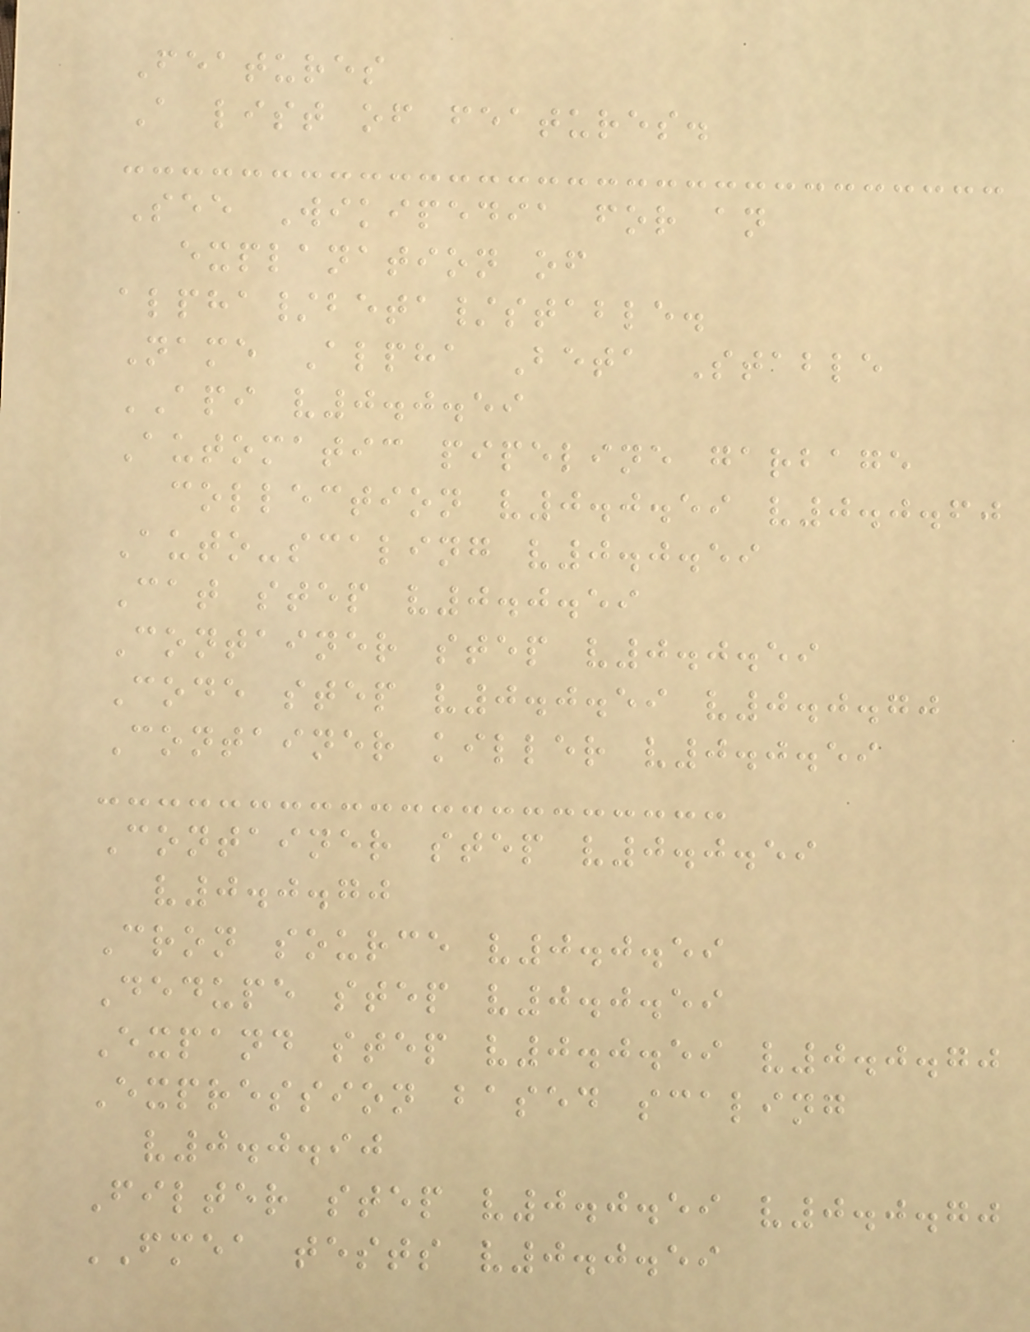Features
A list of features.
See Wikipedia for an
explanation of
alpha/beta/stable.
Name Alpha Beta Stable
API v0.0.59
Automatic pipeline garbage
collection v0.0.59 v0.0.60
Auto-scaling v0.0.59
Cat step v0.0.59
Container step v0.0.59
Code step v0.0.59 v0.0.70
Container killer v0.0.59
Container step v0.0.59
v0.0.70
Cron source v0.0.59
Dedupe step v0.0.59
Expand step v0.0.59 v0.0.70
Expression based scaling
v0.0.90
Filter step v0.0.59 v0.0.70
FMEA tests v0.0.59
